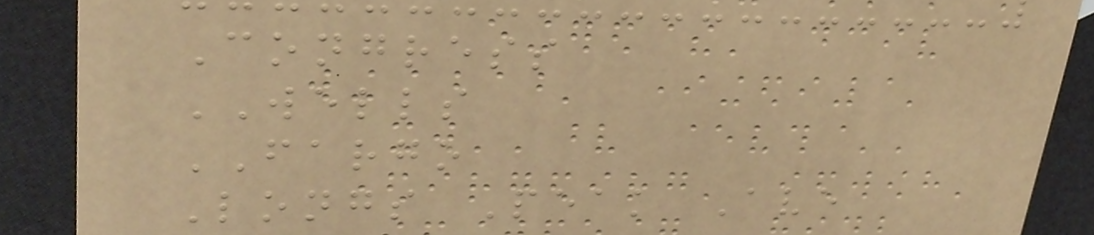Congress
WELLS
FARGO
Longs Peak Ave
